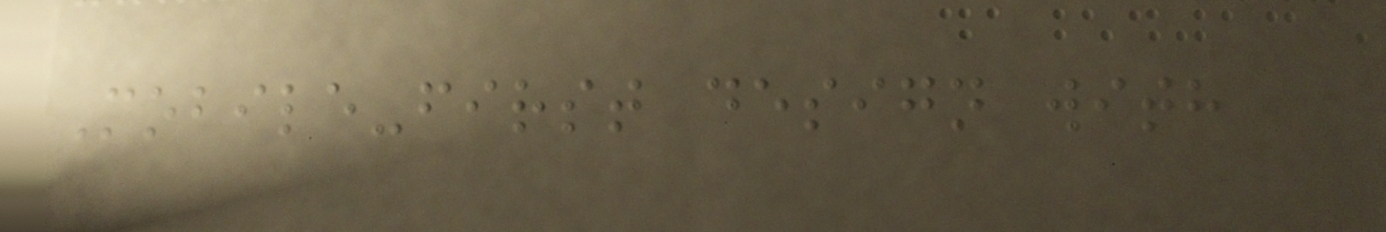Mobile-first design with
